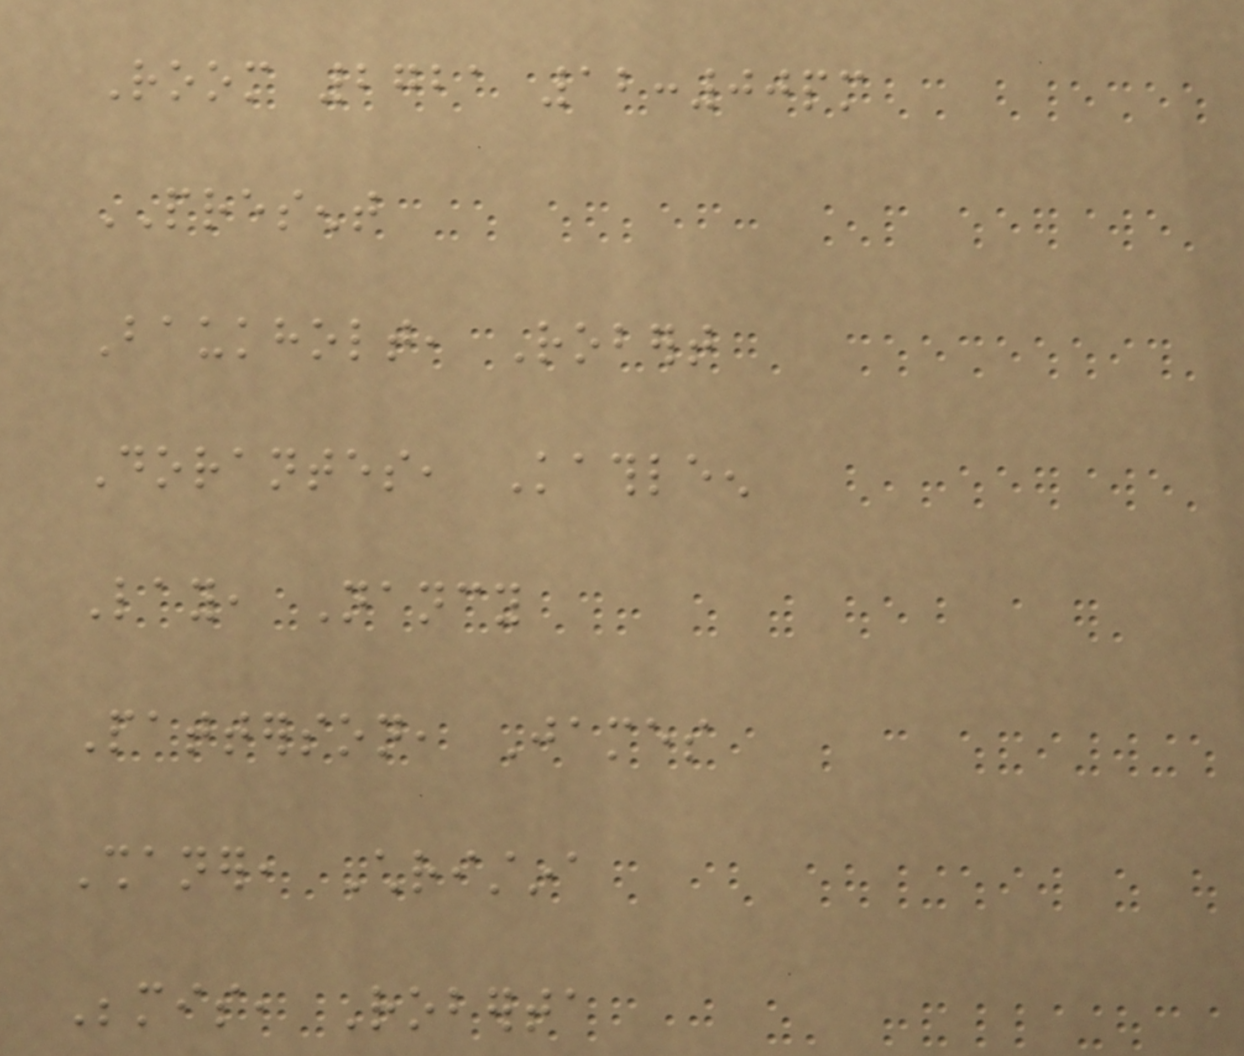Room 2721 12:00pm
PRESENT
Baukholt, Robert
Dorantes, Kathleen
Lay, Nancy
Patterson, James
Shaner, Christina
Bemis, Roberta
